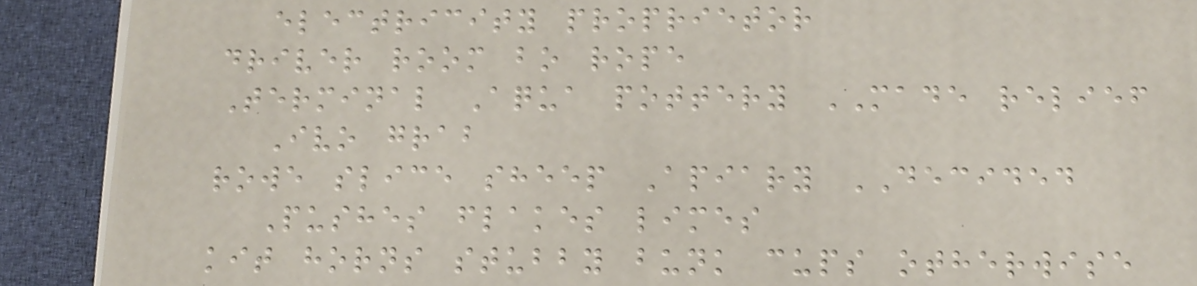electricity proprietor
driver room bo rope
Terminal Aqua pottery MADE relief
Ivo grab
rowe slice sheep Apiary DECIDED
Pushes flakes limes
kit horns stubby bunk cups otherwise
